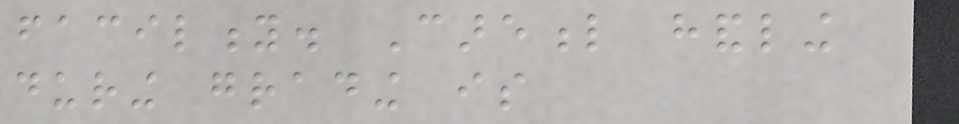facility. Careful handling
during grading is
